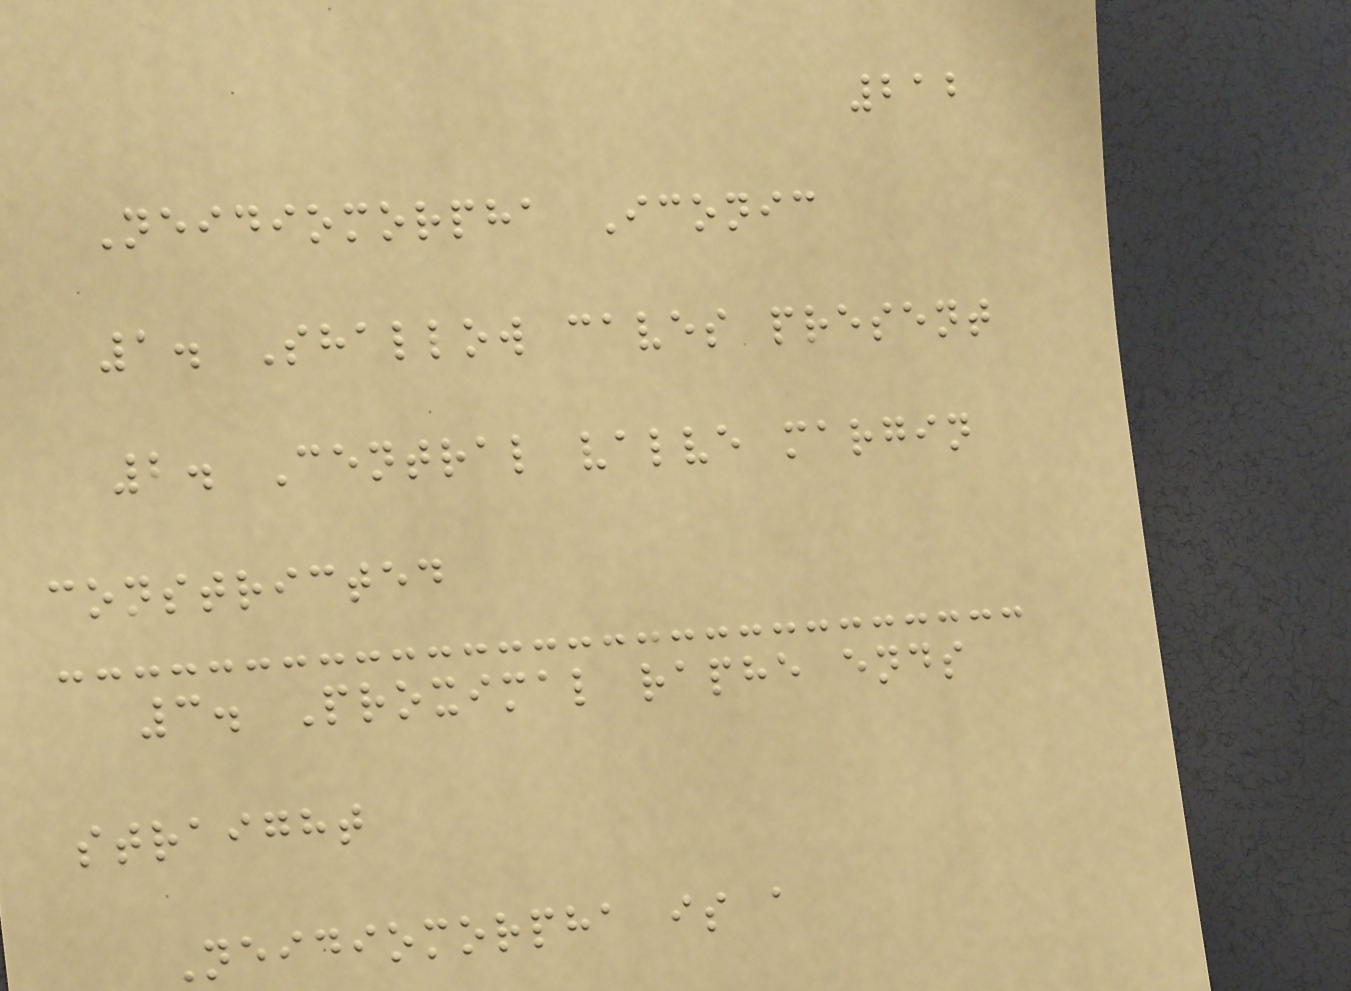212
Neidiomorpha Iconic
1. Shallow caves present
2. Central valve margin
constricted
3. Proximal raphe ends
straight
Neidiomorpha is a
